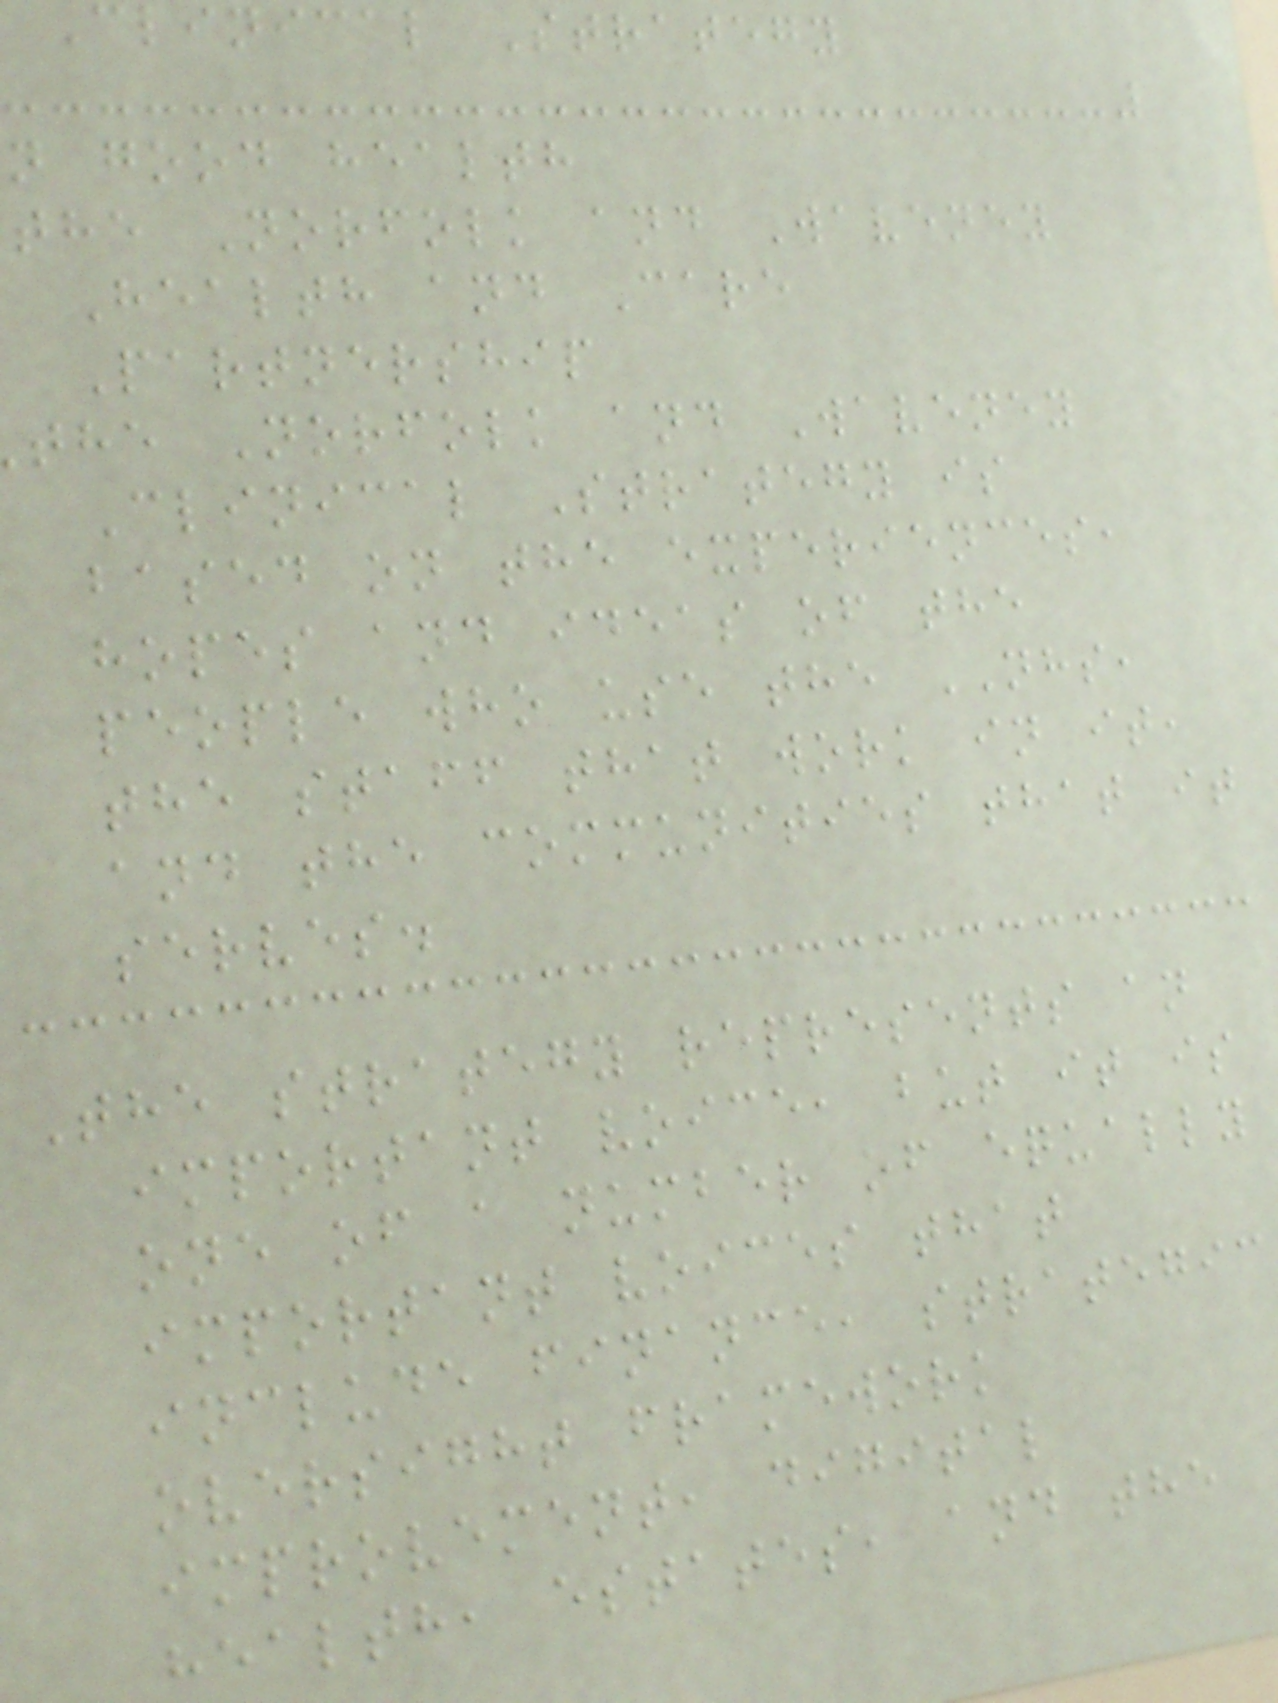clinical Strategy
n good health
the Norfolk and Waveney
Health and Care
Partnership
the Norfolk and Waveney
Clinical Strategy is
based on the experiences,
hopes and ideas of the
people who use the NHS,
the staff that work in it,
and the communities that it
serves.
The strategy represents an
important voice, but it is
one of a number of equally
important voices that
include finance, strategic
oversight framework
improvement, digital
health, estates, and the
